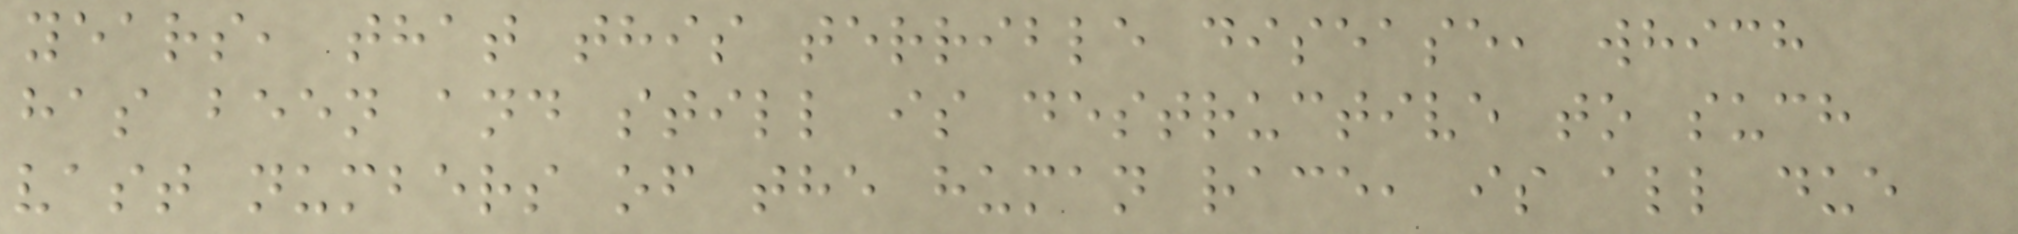years, that this terrible disease, which
has been and still is destructive to such
vast numbers of the human race, is all due
